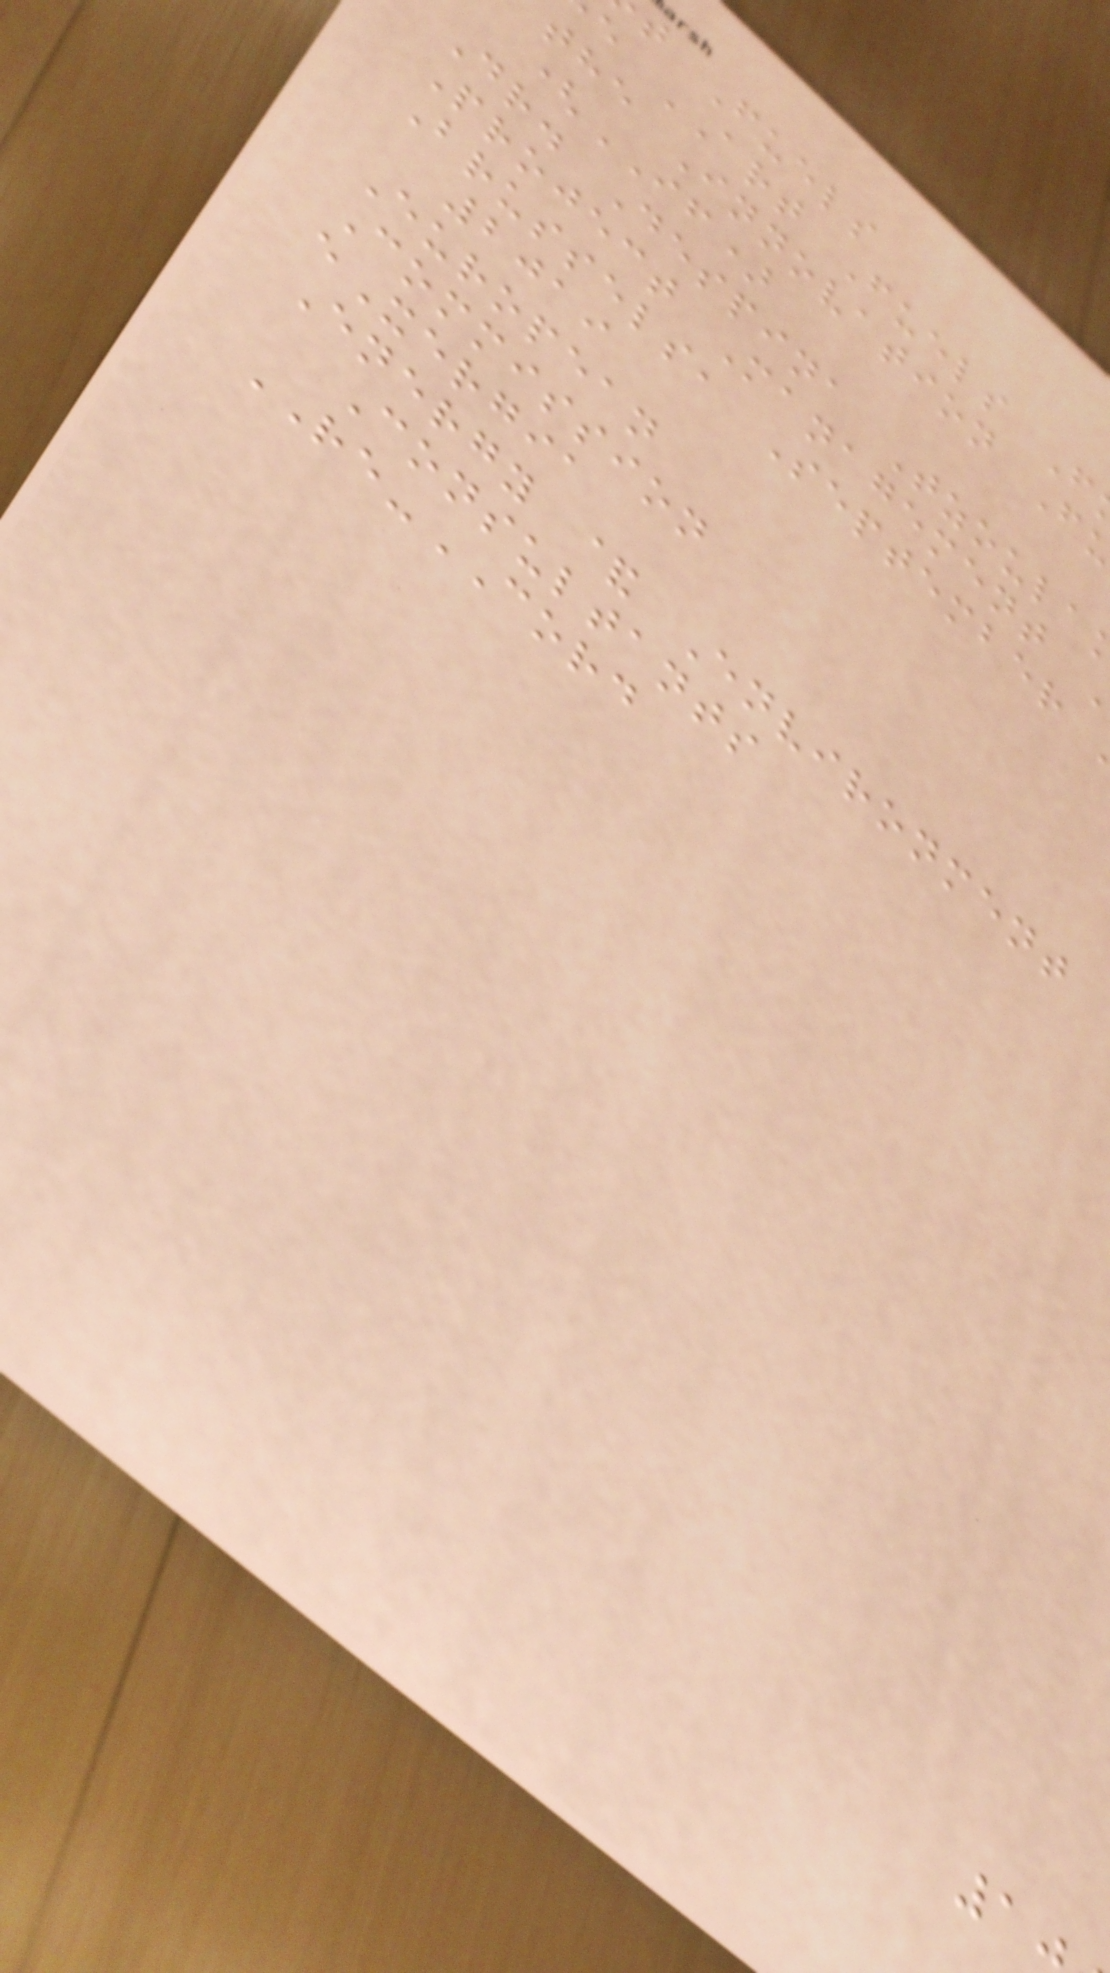t Fuels
e ART Fuels F
the Innovation F
(IF)
Dr. Despina Tzoula
Project Management
Brussels, September
2019
European
Commission
eXergia
Energy & Environment
Consultants
RE-CORD
